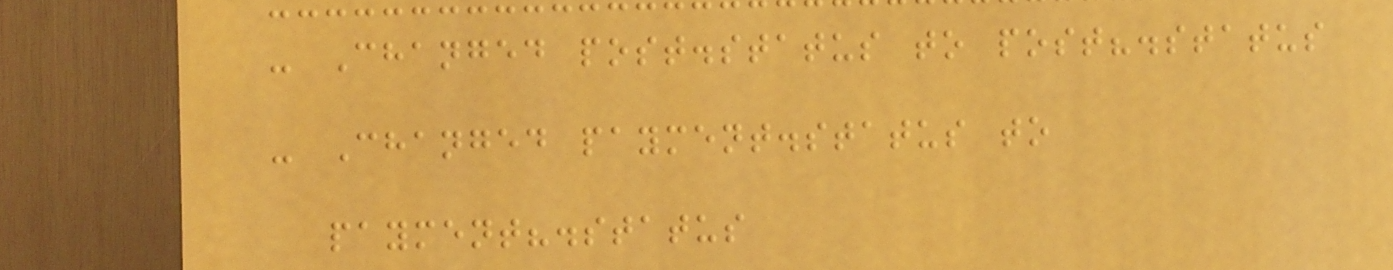- Changed post.status to post?.status
- Changed payment.status to
payment?.status
